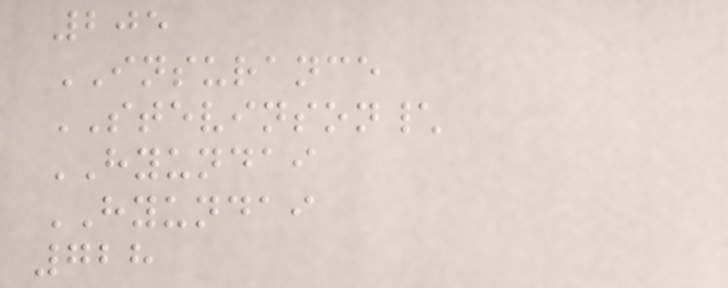205
INSURANCE
STEVINSON\
HYUNDAI
HYUNDAI
728
